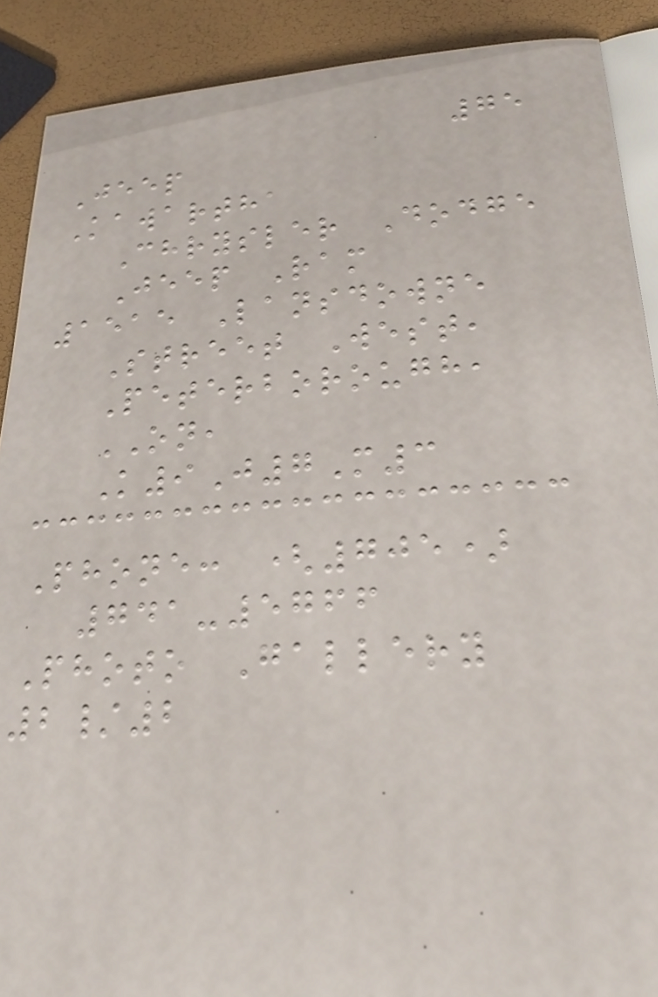75
Jeep
Kawartha
Chrysler Dodge
Jeep Ram
1515 Lansdowne
Street West,
Peterborough,
ON,
K9J7M3
Phone: (705)
741-5766
Photo Gallery
2/2
